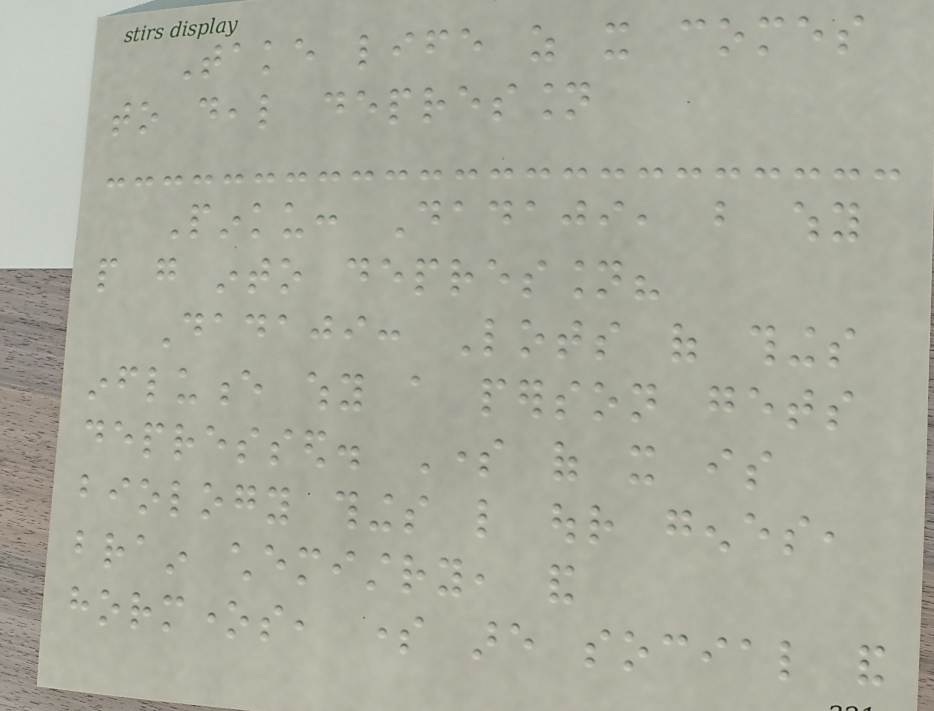Take life as it comes
to deal depression
Pinku: Dadaji, but why
people go into depression?
Dadaji: Lots of things
influence why a person gets
depressed. Some of it is
biology things like our genes,
brain chemistry, and
hormones, some are social and
